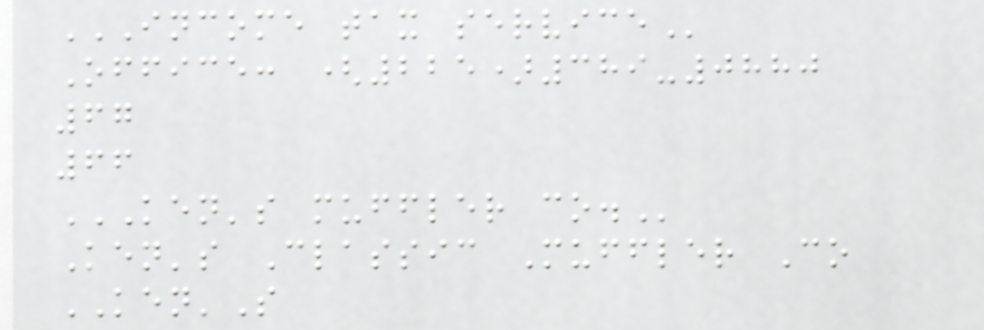INCOME TAX SERVICE
Office: (225)389-0880
67
66
KEN'S MUFFLER CO.
Ken's Classic Muffler Co
KEN'S
